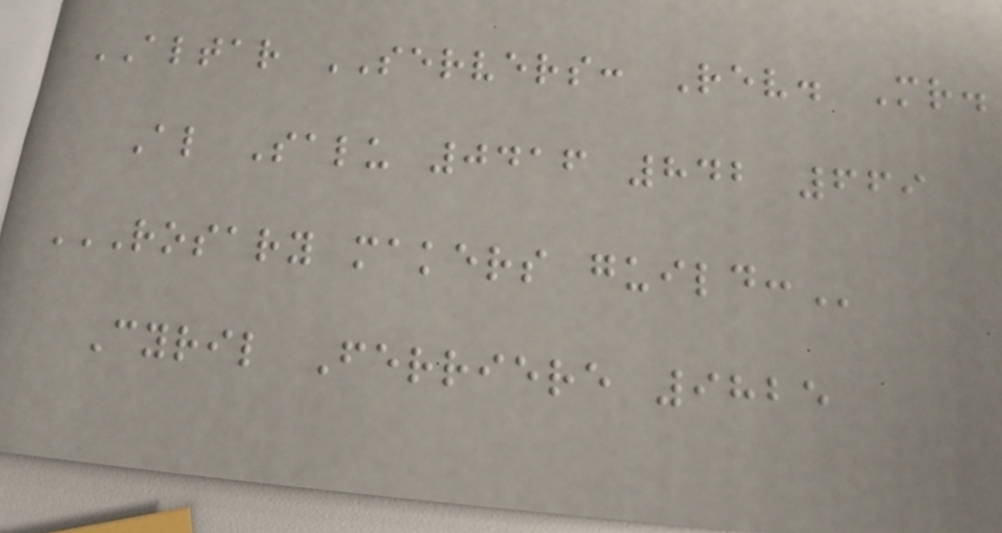ALTAR SERVERS: Rev. Mr.
Al Salu 0416 842 669
ROSARY MAKERS GUILD:
Cyril Ferriere 9825
